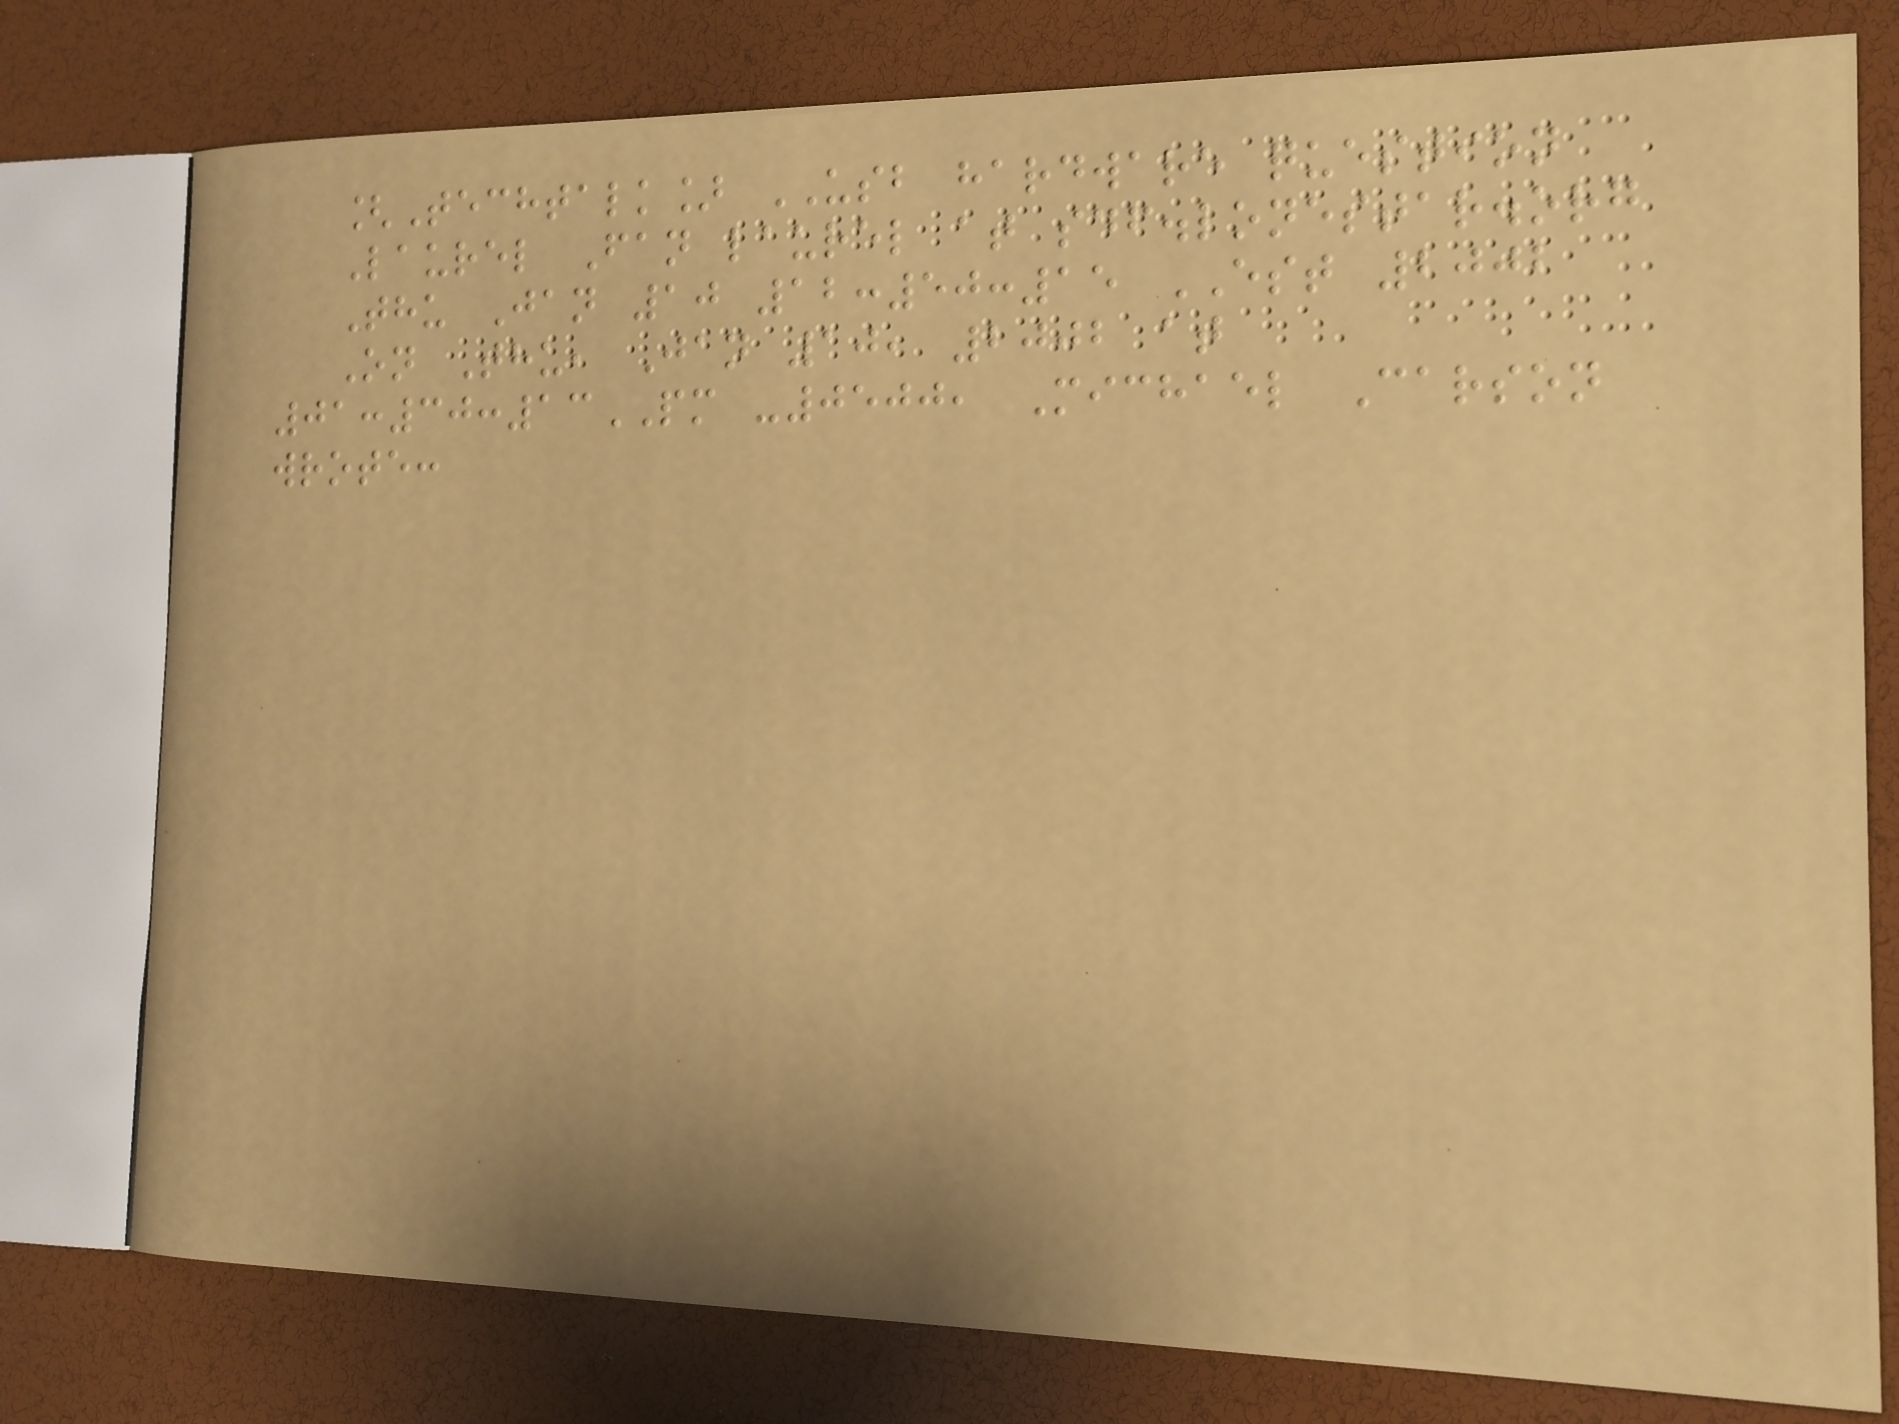[Techtalk] USB hardware question
Laurel Fan laurel at sdf.lonestar.org
Thu Jan 10 12:50:15 EST 2002
On Thu, Jan 10, 2002 at
01:30:13PM -0500, Michael Carson
wrote:
